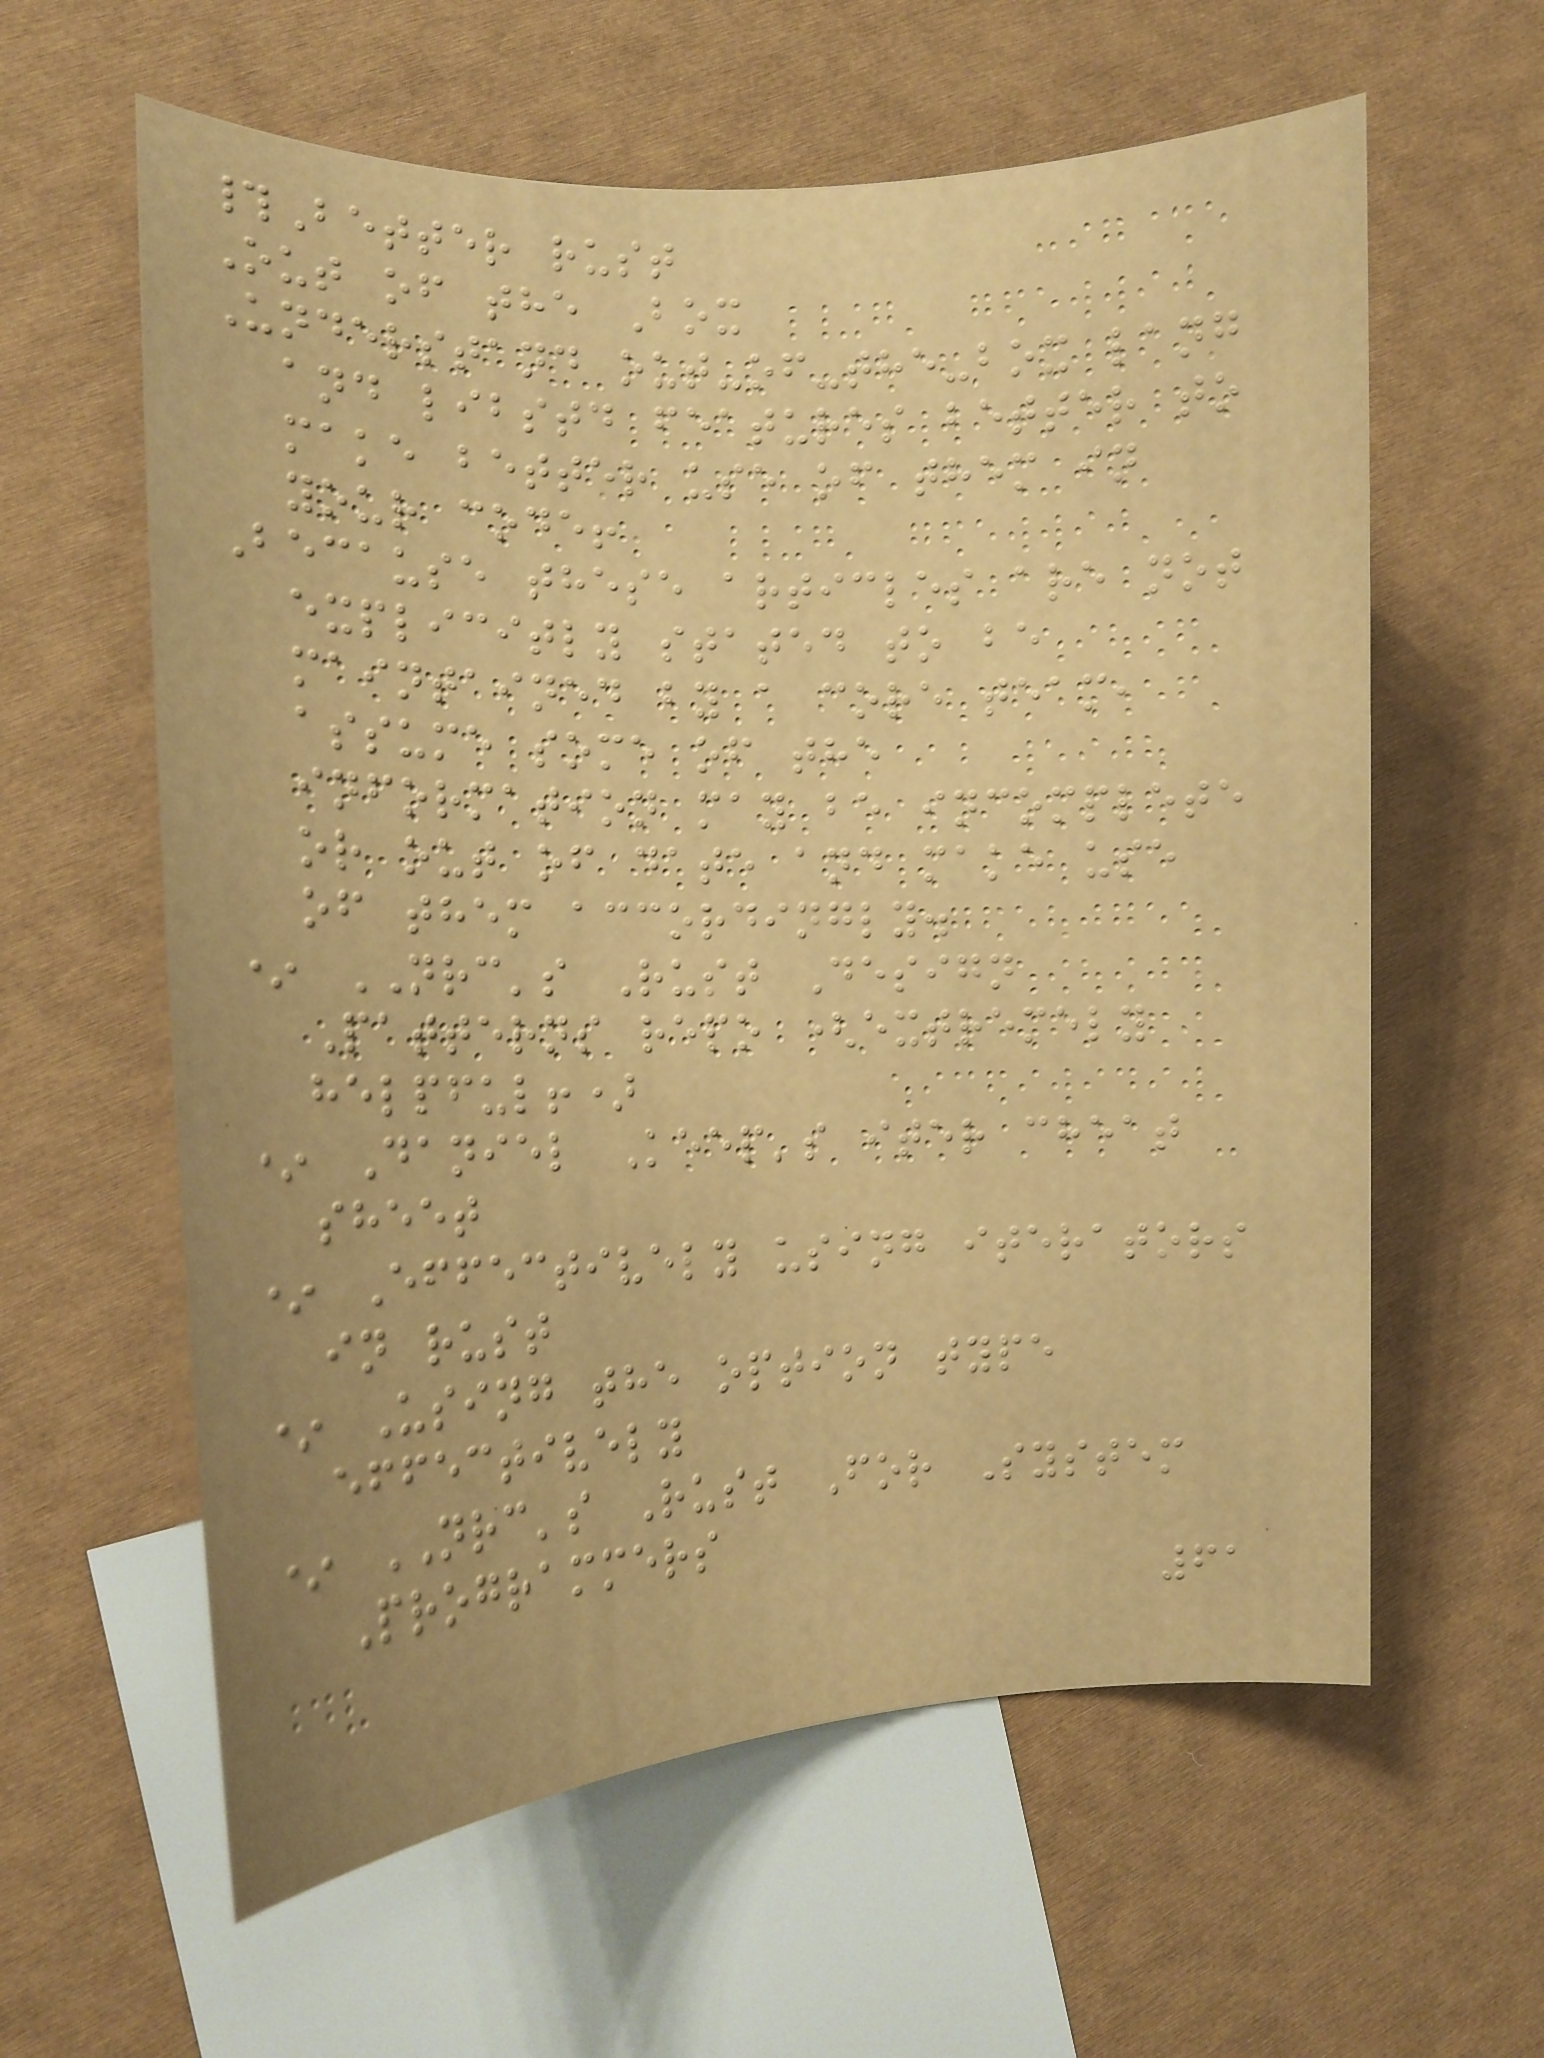#Better rust
Out of the Box
Understand out-of-the-box lang
and libstd features better to
make better use of them in
your code!
Because these articles are not
explicitly stated to be
maintained by a core team,
assume some of the
information may be incomplete
or out of date and make use
of them accordingly.
* NRC's Rust Design
Patterns repo (extremely
helpful!)
* Daniel Keep's iter cheat
sheet
* Effectively using iterators
in rust
* Using the option type
effectively
* NRC's Rust For System
Programmers
61
